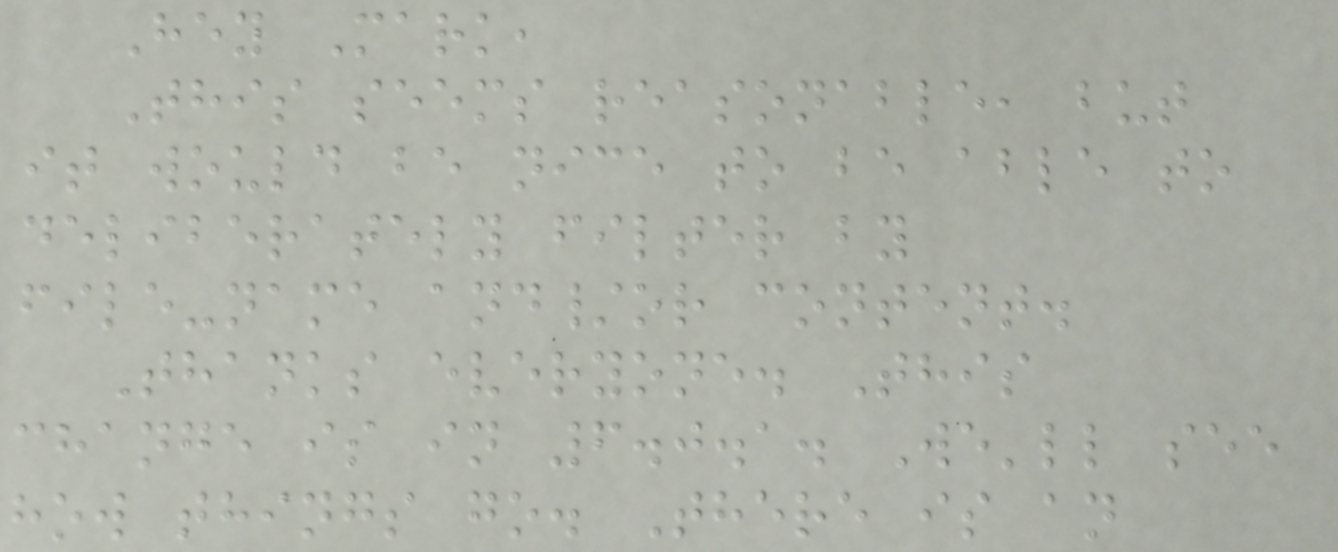Hey Mark,
This seems reasonable, but
it would be nice to be able to
deliberately filter by
file-name and/or content.
Thanks everyone. This
change is in 6.0.1. We'll see
how things go. There is an
